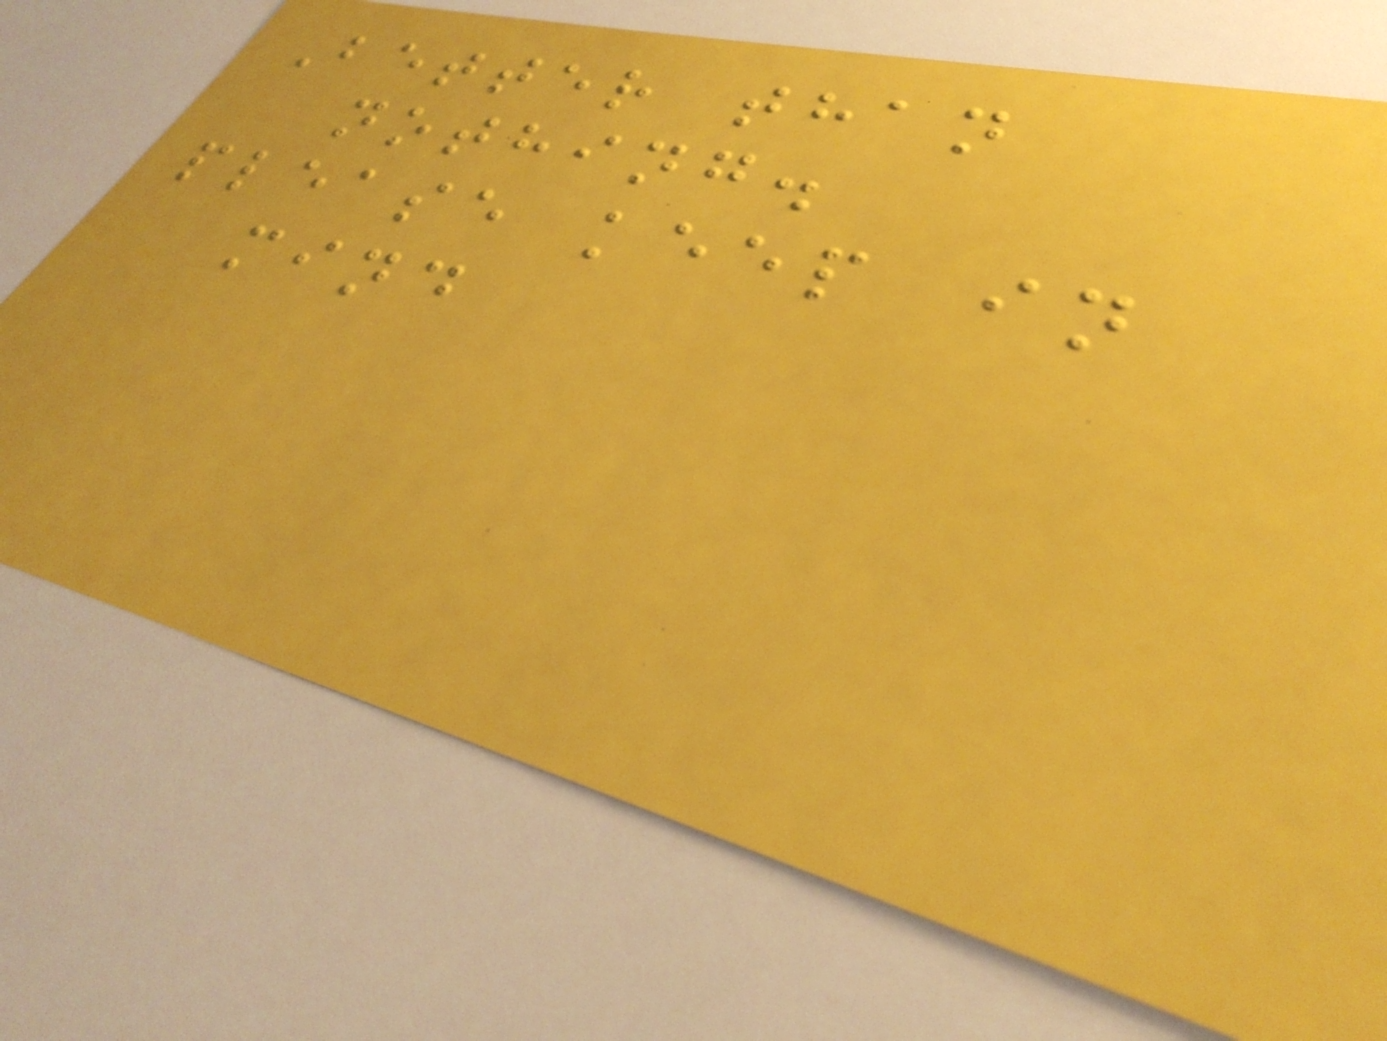Better than
nothing.
please keep in
mind
